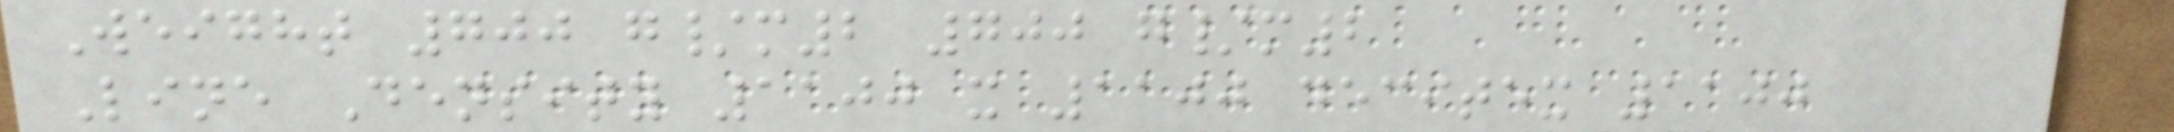Weight 700 g/m2 700 g/m2
Line Density 1100 x 1100 decitex 1100
